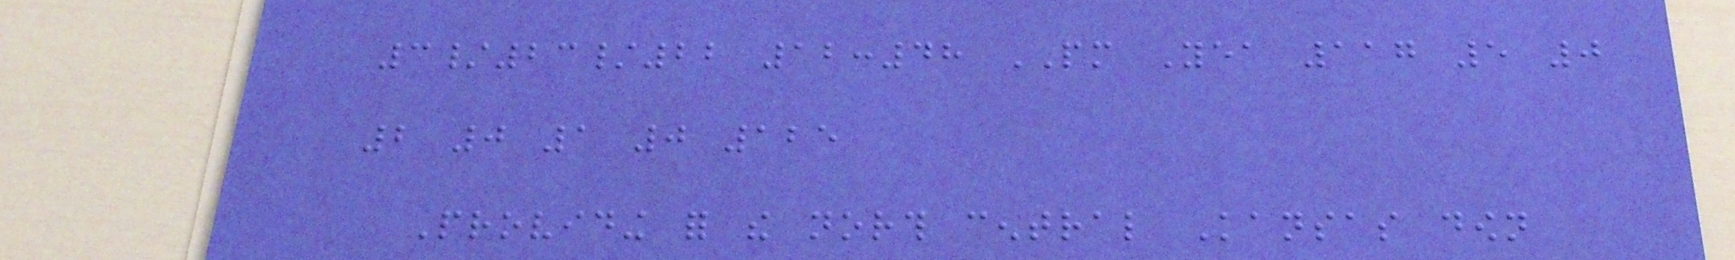3/23/22 12:48 PM Yea 117 5 0
2 0 1 0 125
Providing for the north central Kansas down
